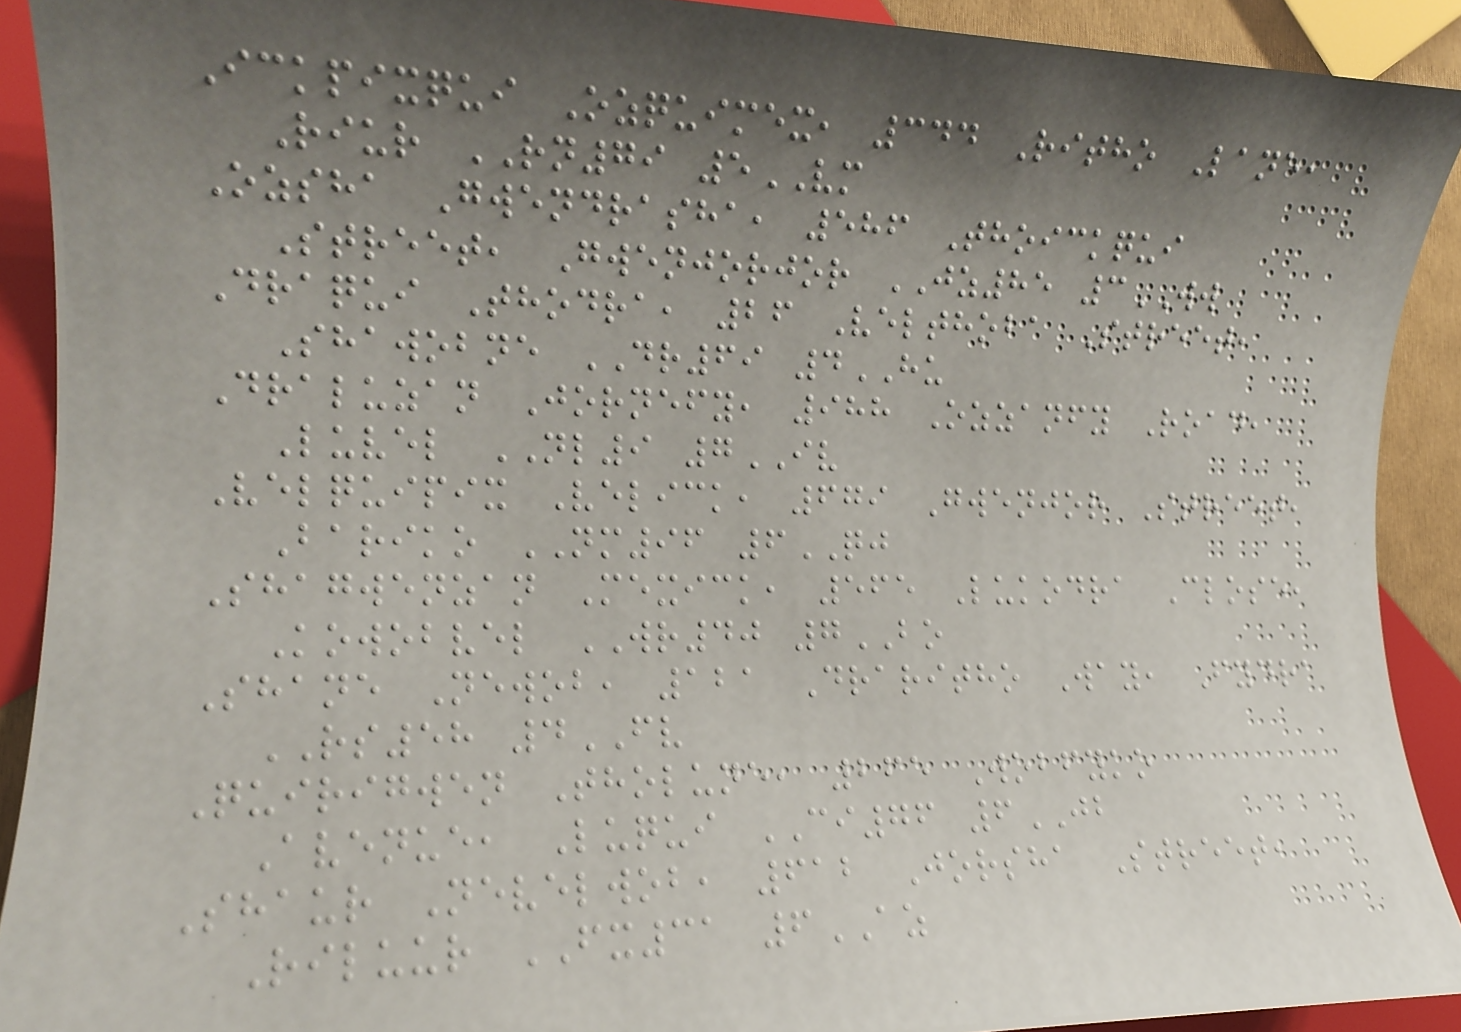Ickpixqui Ozquimex, 344 Ritho Lane,
Riur RN79 5VM
Ozsha Gwendrasha, 586 Thoickqui
Street, Gwenjorjor JZ85 3WW
Draqui Thodra, 26 Velthoba Street,
Shawobne DR69 4HU
Draluzan Jornefy, 988 Ozzanfy Road,
Luvel NL9 7IV
Velquipix Velick, 679 Gwenjor Street,
Bariko NM96 6QJ
Shagwenzan Mexick, 565 Lukodra Close,
Kowobvel WR40 7BO
Shane Newob, 121 Draritho Way, Fydra
RS58 4FV
Quirigwen Tholune, 265 Wobfyko
Avenue, Luqui CI76 6JB
Shaur Nevelwob, 612 Jorsha Street,
Riluur FX31 6AZ
